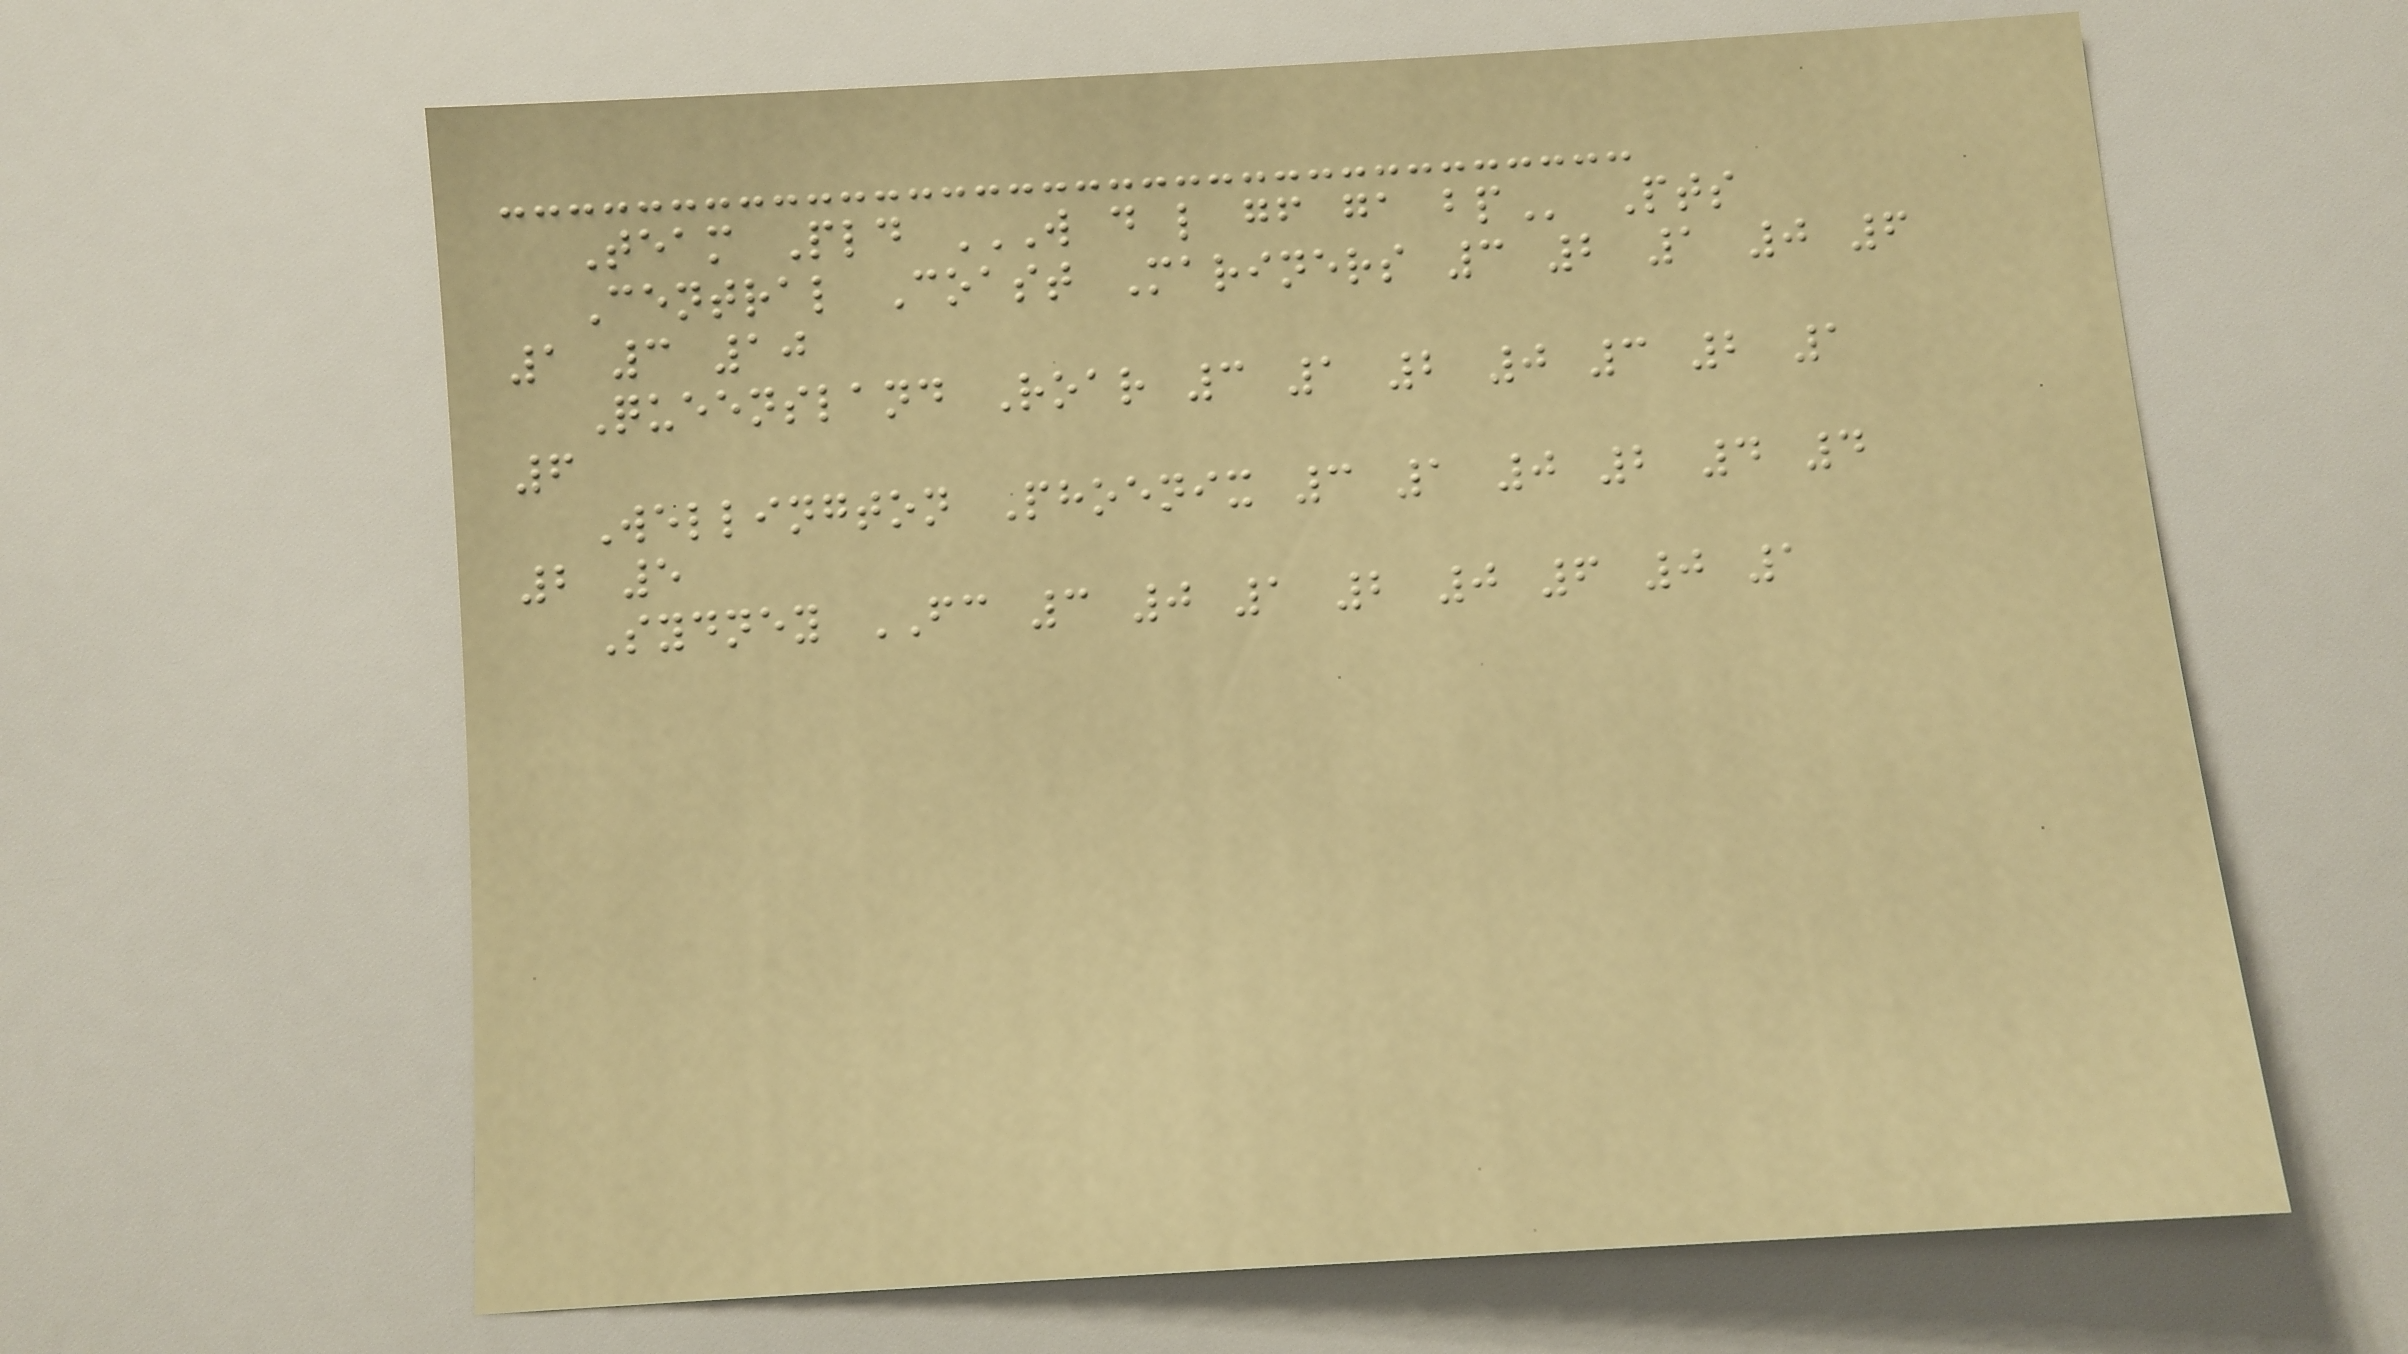Team Pld W D L GF GA BP Pts
Central Coast Mariners 3 2 1 0 6
1 3 10
Queensland Roar 3 1 2 0 3 2 1
6
Wellington Phoenix 3 1 0 2 4 4
2 5
Sydney FC 3 0 1 2 0 6 0 1
